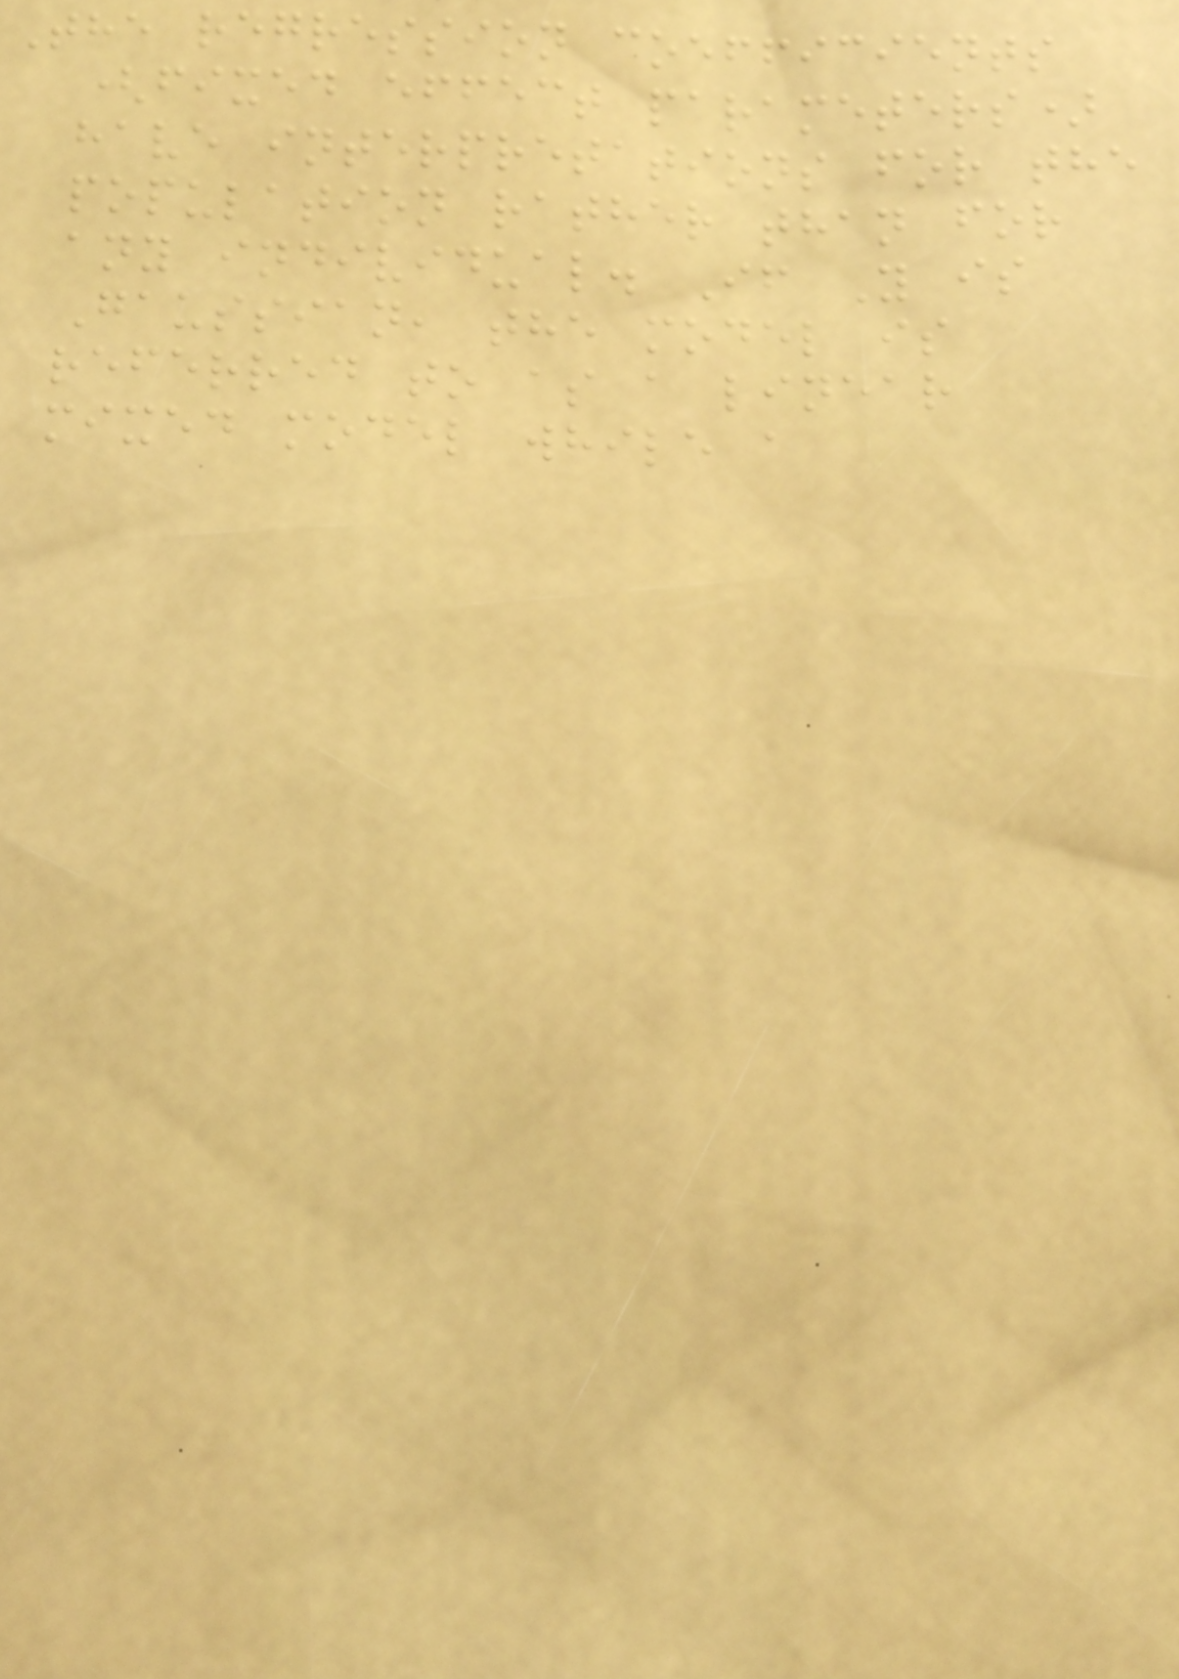The regression coefficients
(fixed effect parameters)
have interpretations for the
population rather than for
any individual. If Y is
Gaussian, the model is
referred to as a linear
mixed model while a
